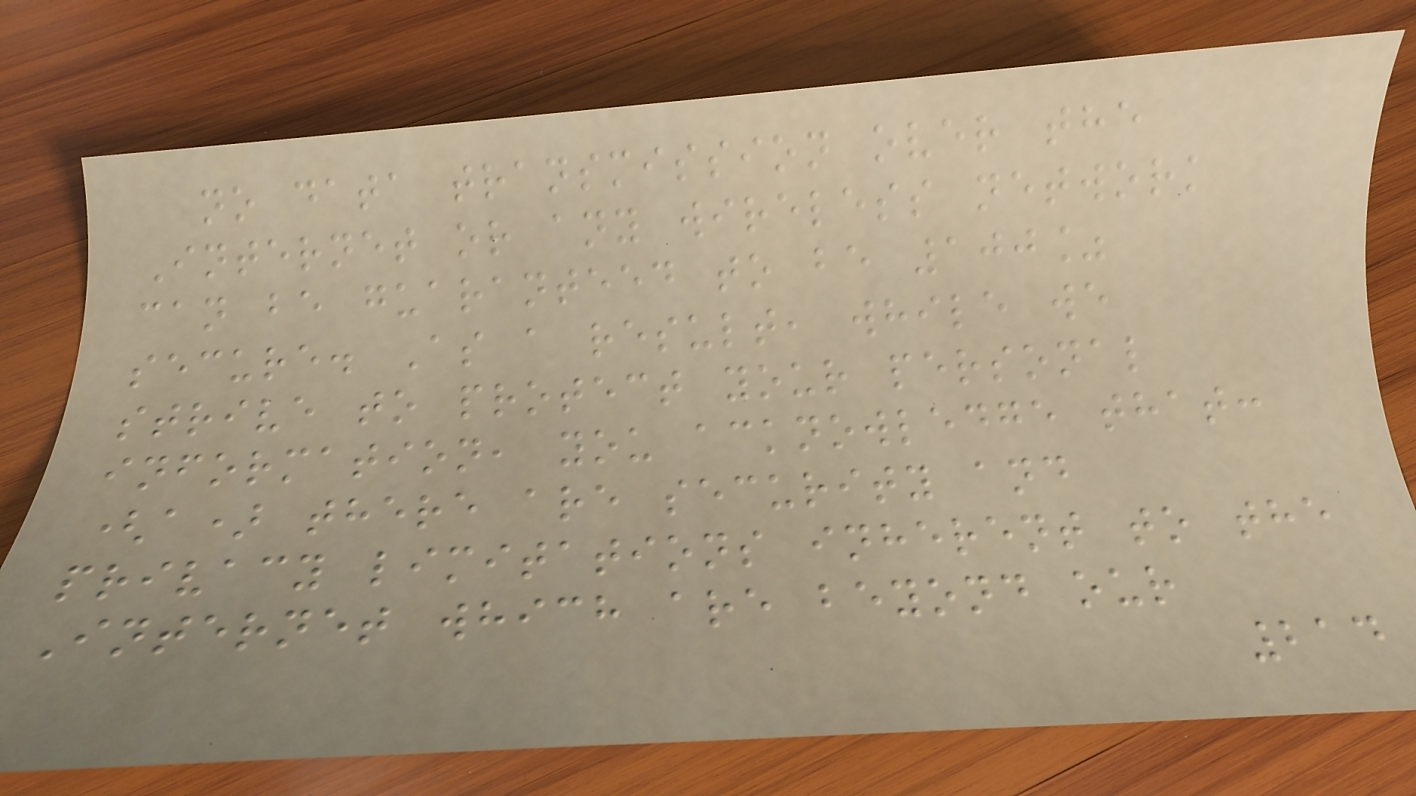no data transmission over the
Internet or any wireless network
can be guaranteed to be 100%
secure. As a result, while we
strive to protect your personal
information, you acknowledge that:
(a) there are security and
privacy limitations inherent to the
Internet which are beyond our
214
